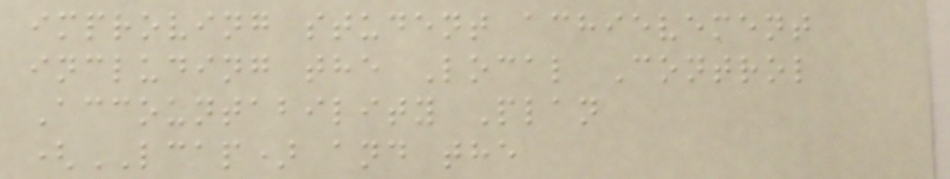improving student achievement
including the Local Control
Accountability Plan
(LCAP) and the
